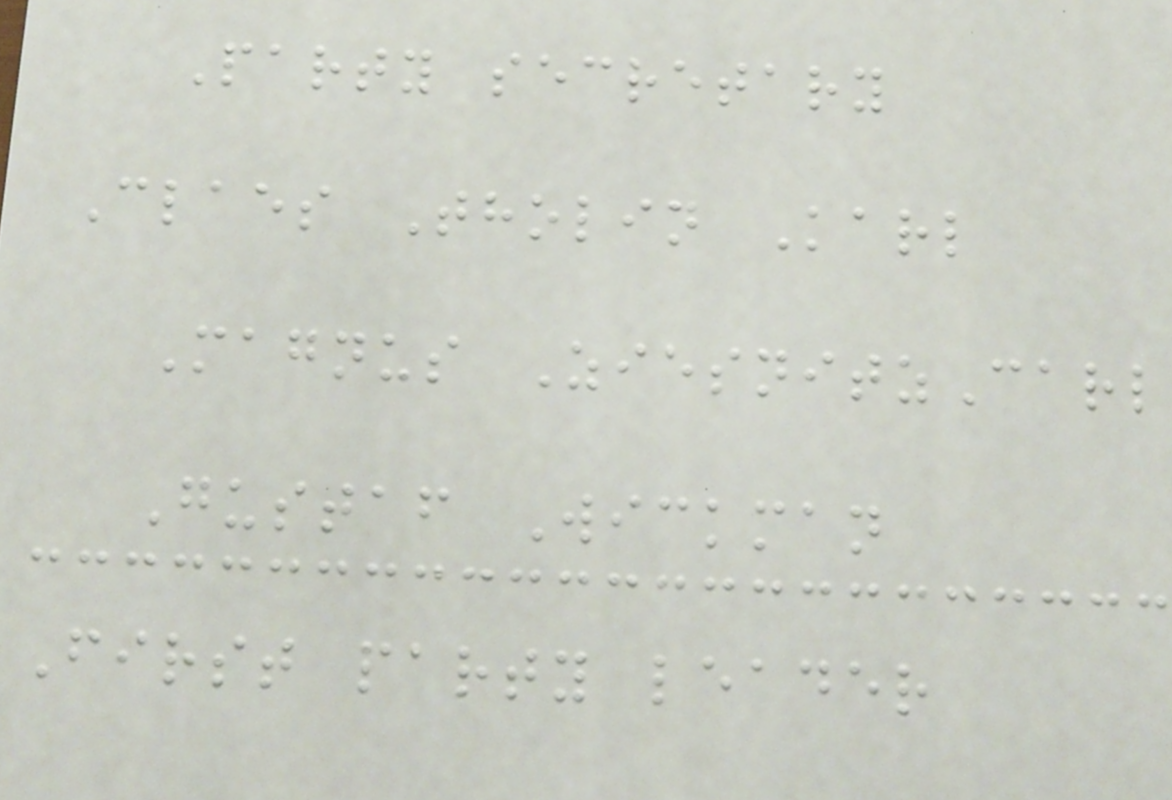Party secretary
Claes Tholin Karl
Magnus ZiesnitzCarl
Gustaf Wickman
First party leader
